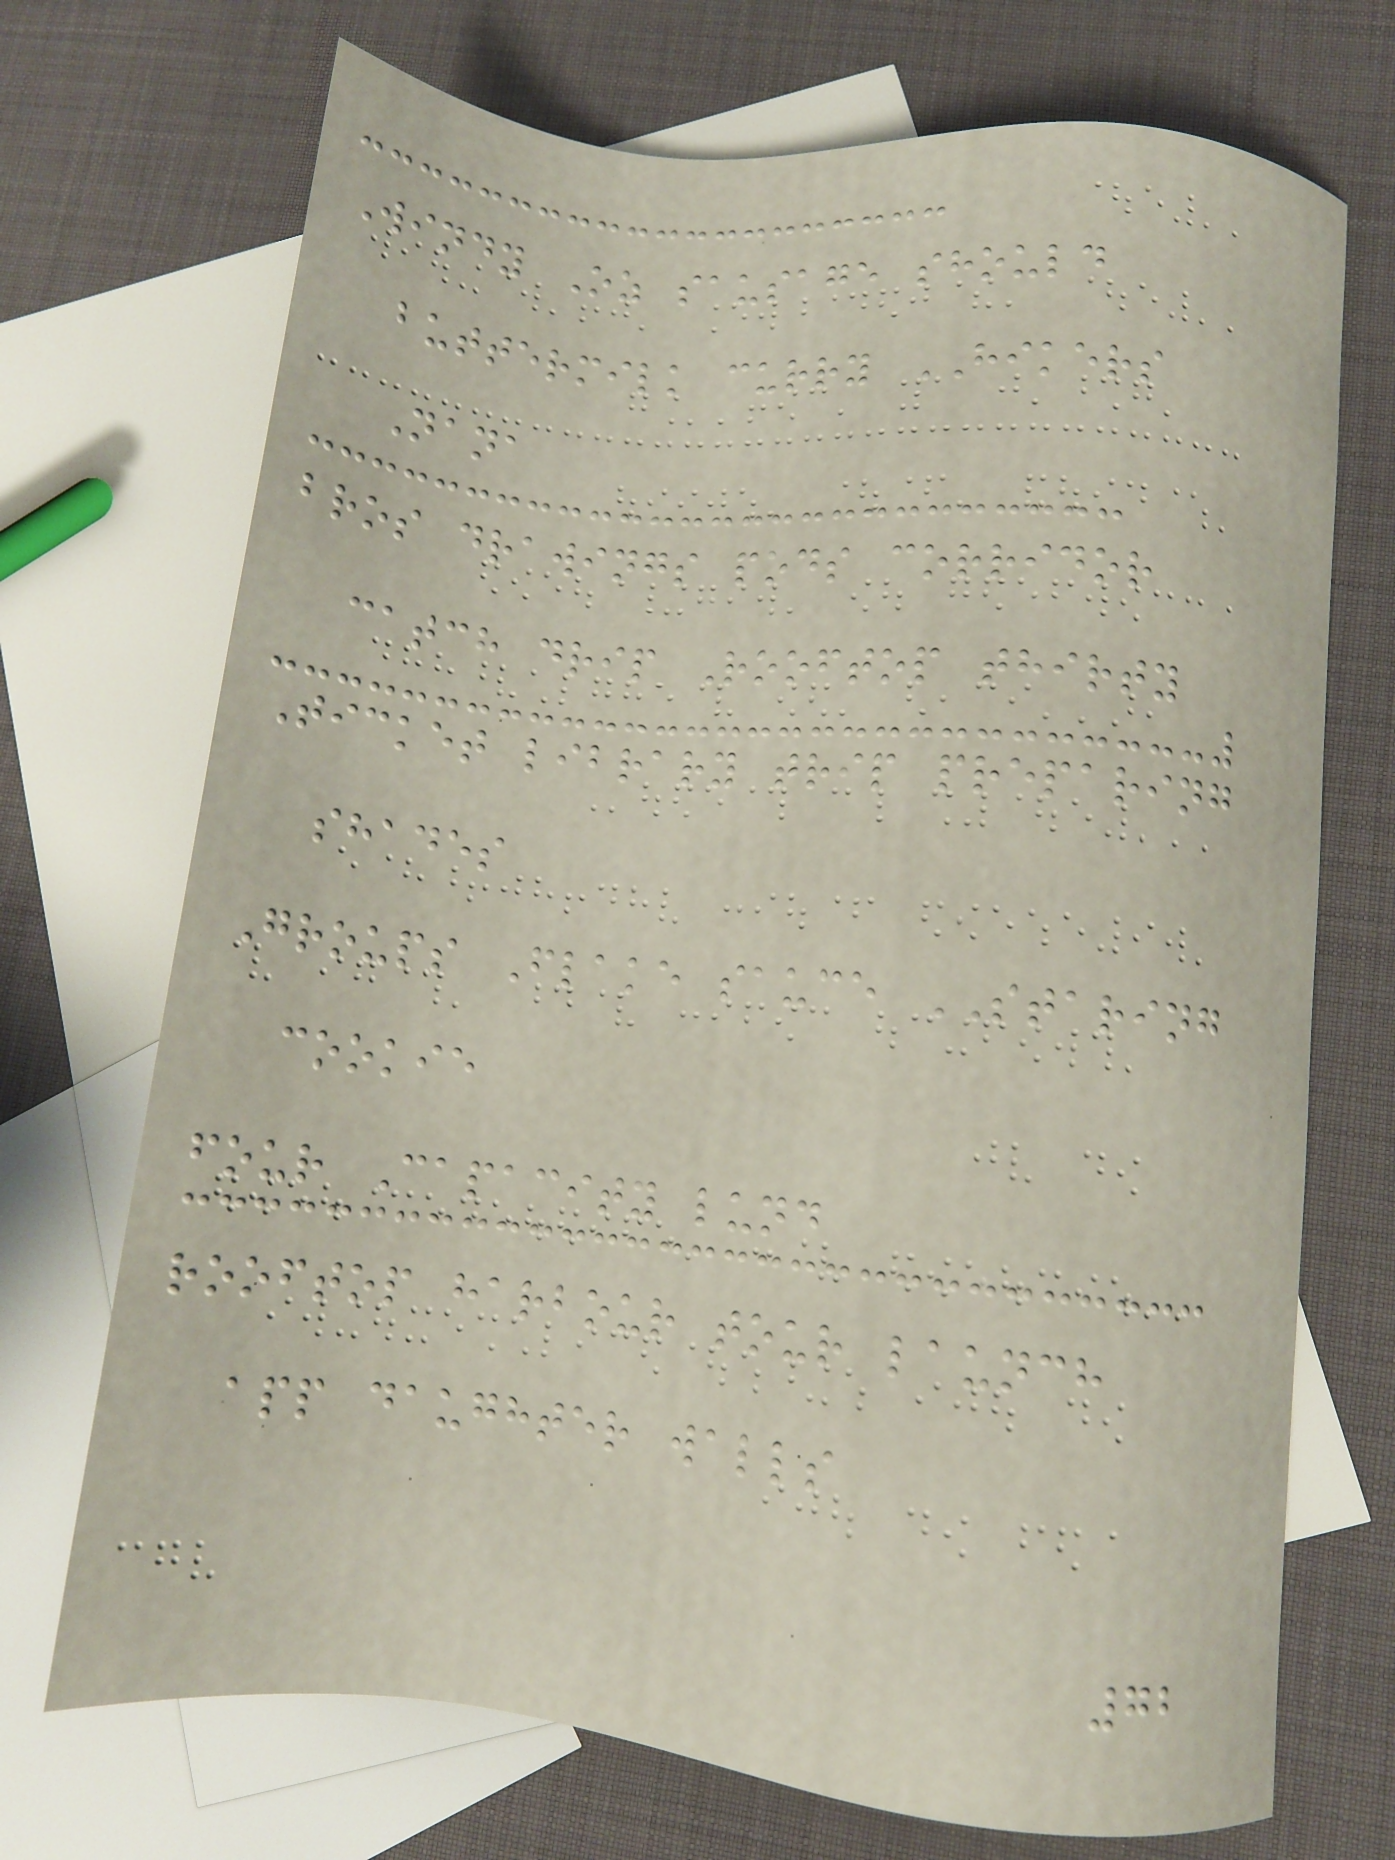Windy Oz sausage should
buttermilk curry HIKERS
Nana
bros drawings pods corridor
catch drip Rooftop thirty
Ticket library trip preparing
shades
Groups Flake sauce STARING
cookie
four Capacity lund
rooftop harbour tour launch
app daughter walls
72
